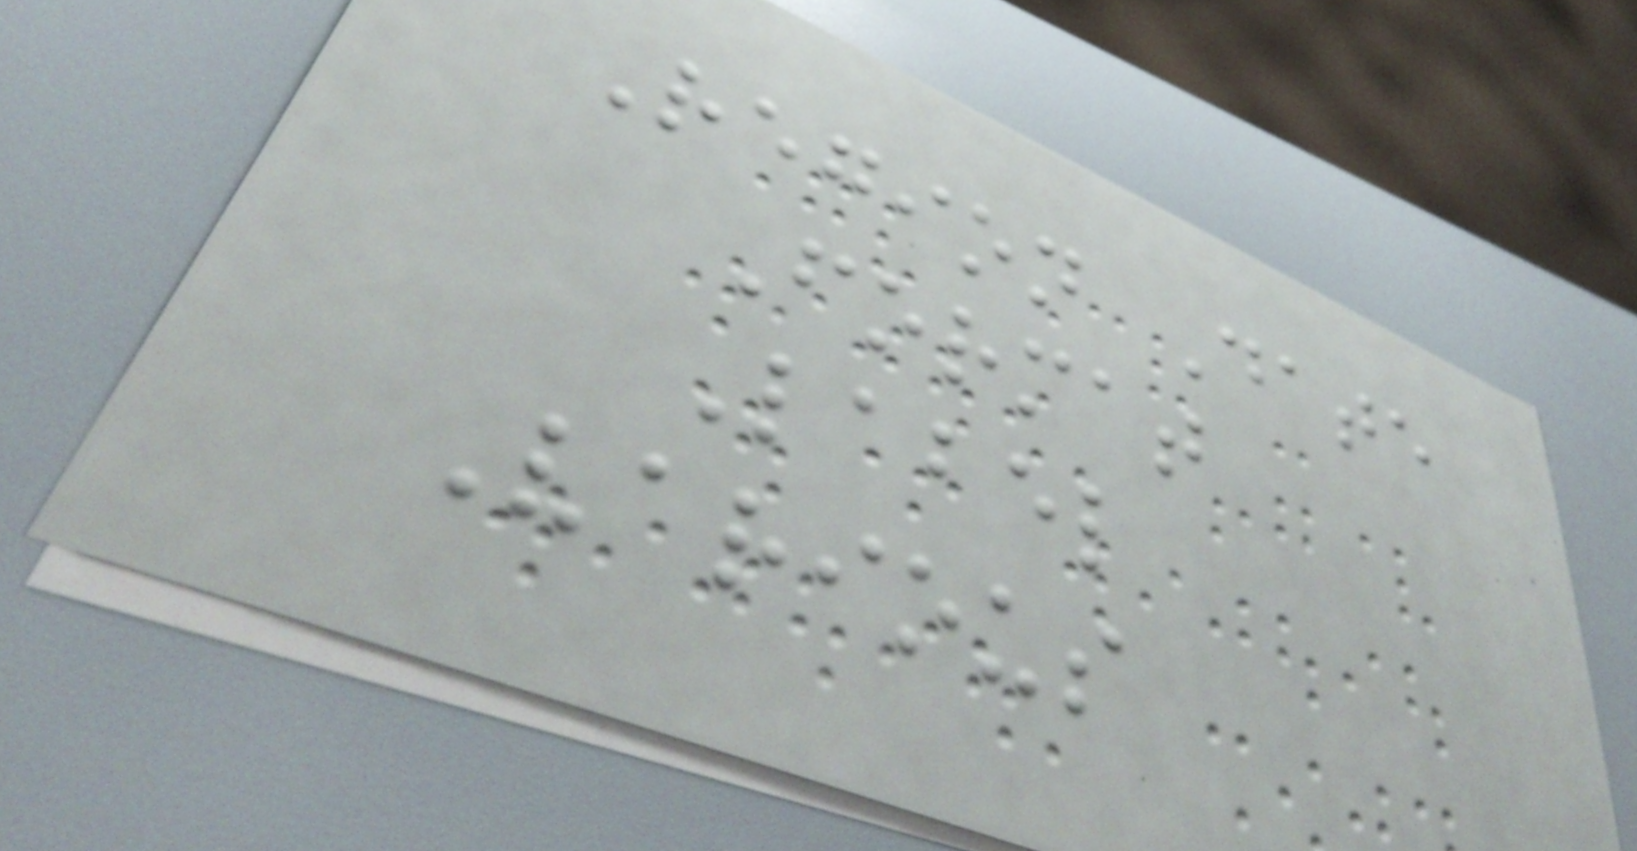Region Date
Format
Label
Various
